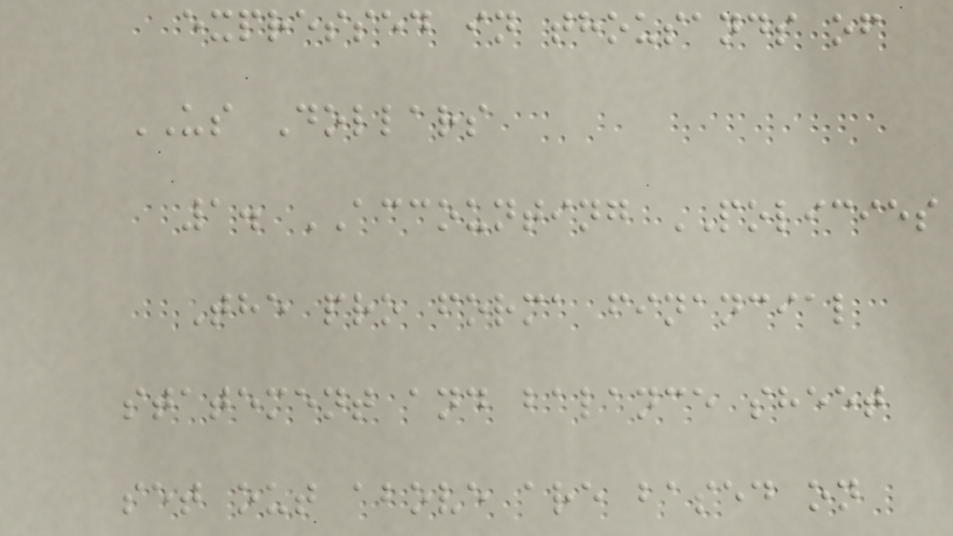expressed in thousands of
US Dollars
1. ACCOUNTING POLICIES
The pro forma financial
statement and balance sheet
set out above are based on
